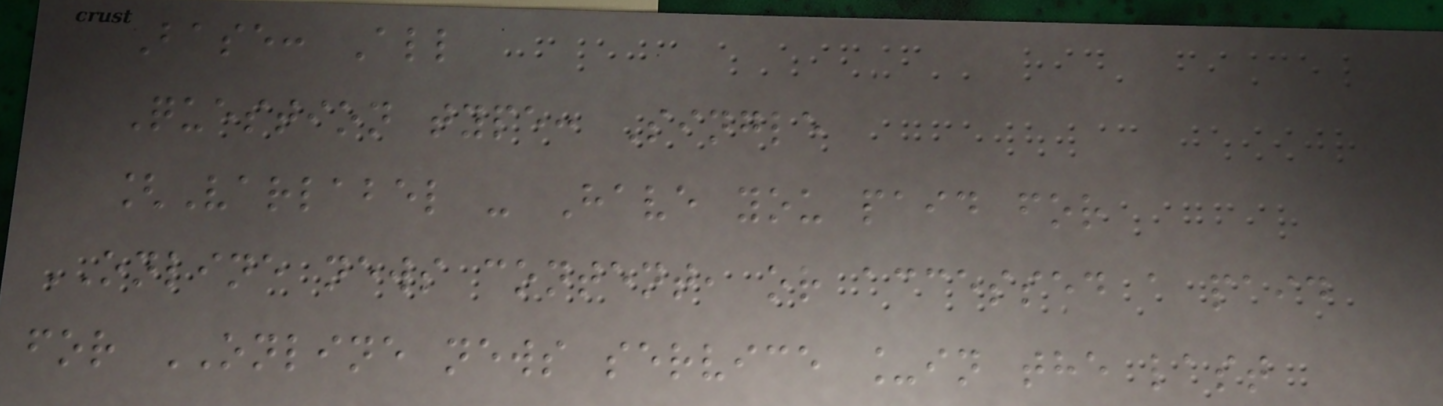Base: All
Question type: Single
[Varlabel - Have you paid for
ONLINE news content, or accessed a paid
for ONLINE news service _in the last
